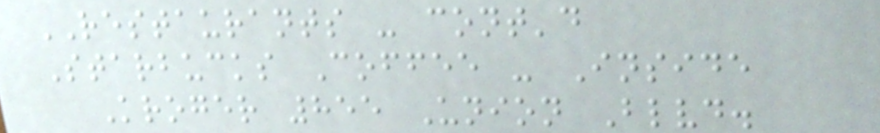RESTAURANTS - cont'd
Starbucks Coffee - Inside
Kroger 855 Union Blvd.
